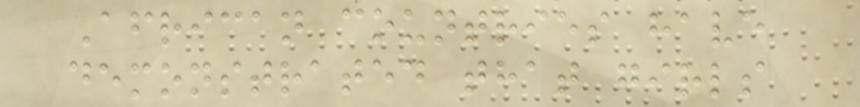African countries have
demonstrated that girls
